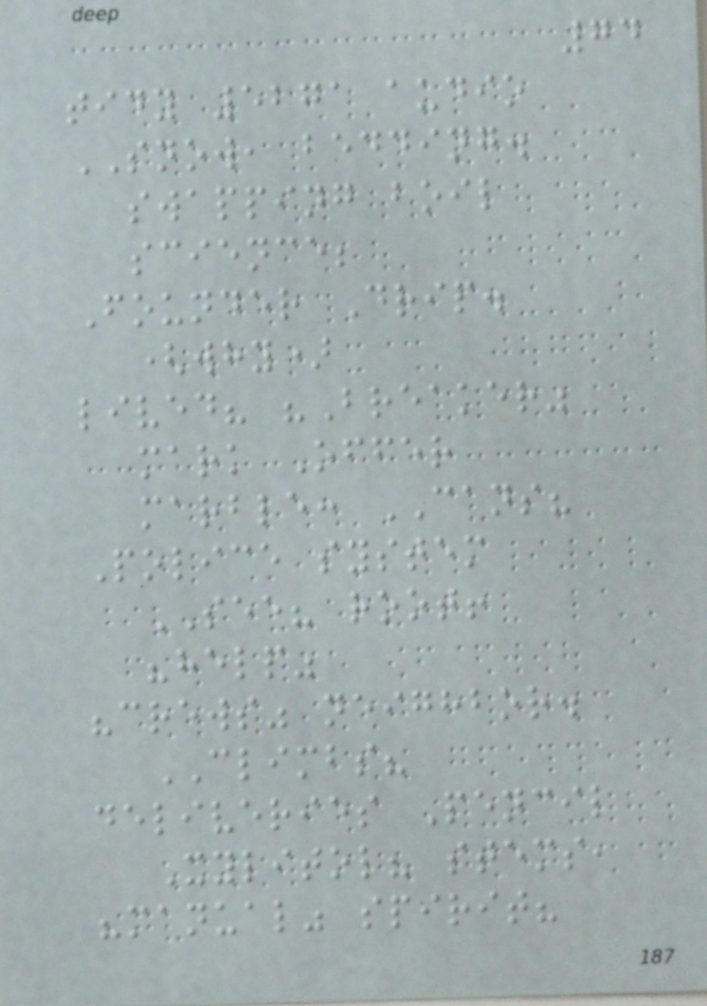74
tidy 5271 audio
SNOW, bedding.
swapping boil
science;
Founder Drip.
(why)
lived? "Breaker"
mark Offer
marble: CANS?
Police system
SEE? root!
"help"
"crews" neighbor.
CLIMBS?
deliveries Pencil
Xylitol? stems,
"manual" spirit?
